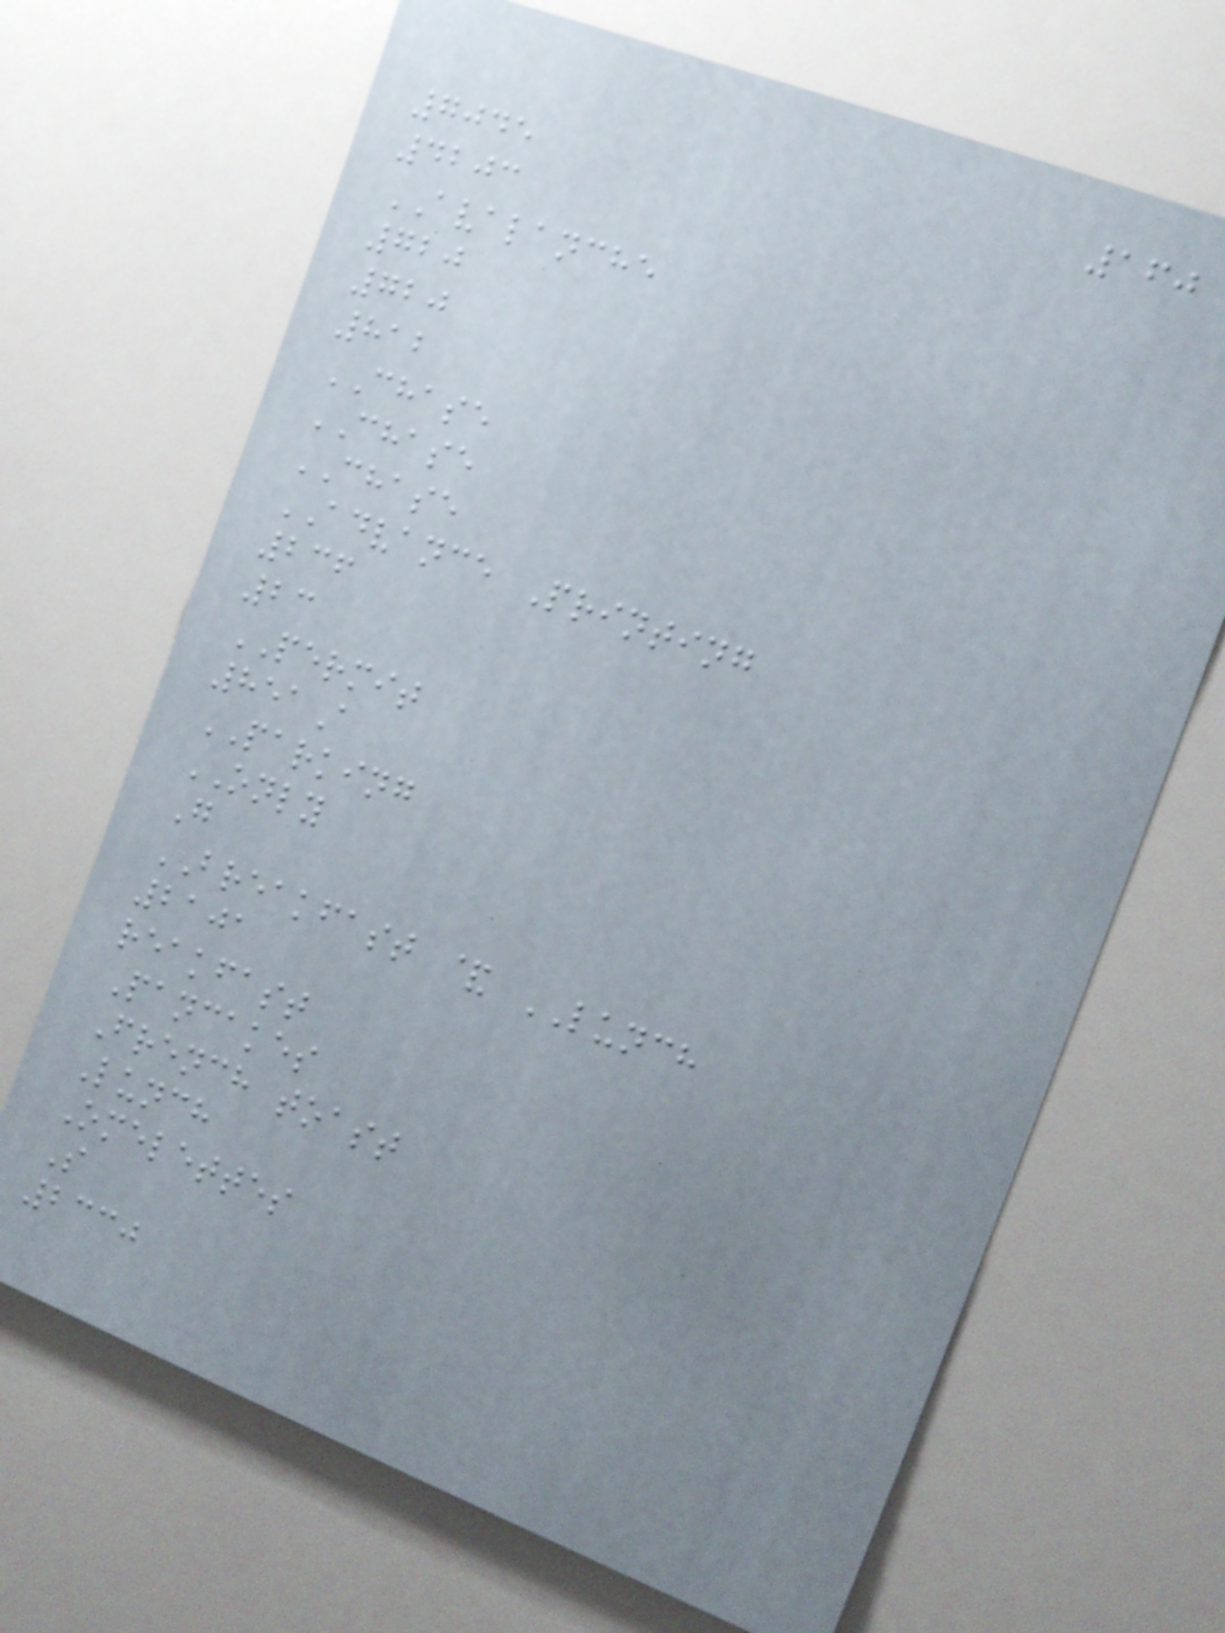160
7045
4203
AVALANCHE
720
720
812
CHASE
CHASE
CHASE
ADVANCE Printing
236
23
PERMIT
851A
PARKING
ONLY
G
BREAKFAST & LUNCH
2101
reakfast
Pancakes
French toast
Lunch
Omelettes
S
2330
